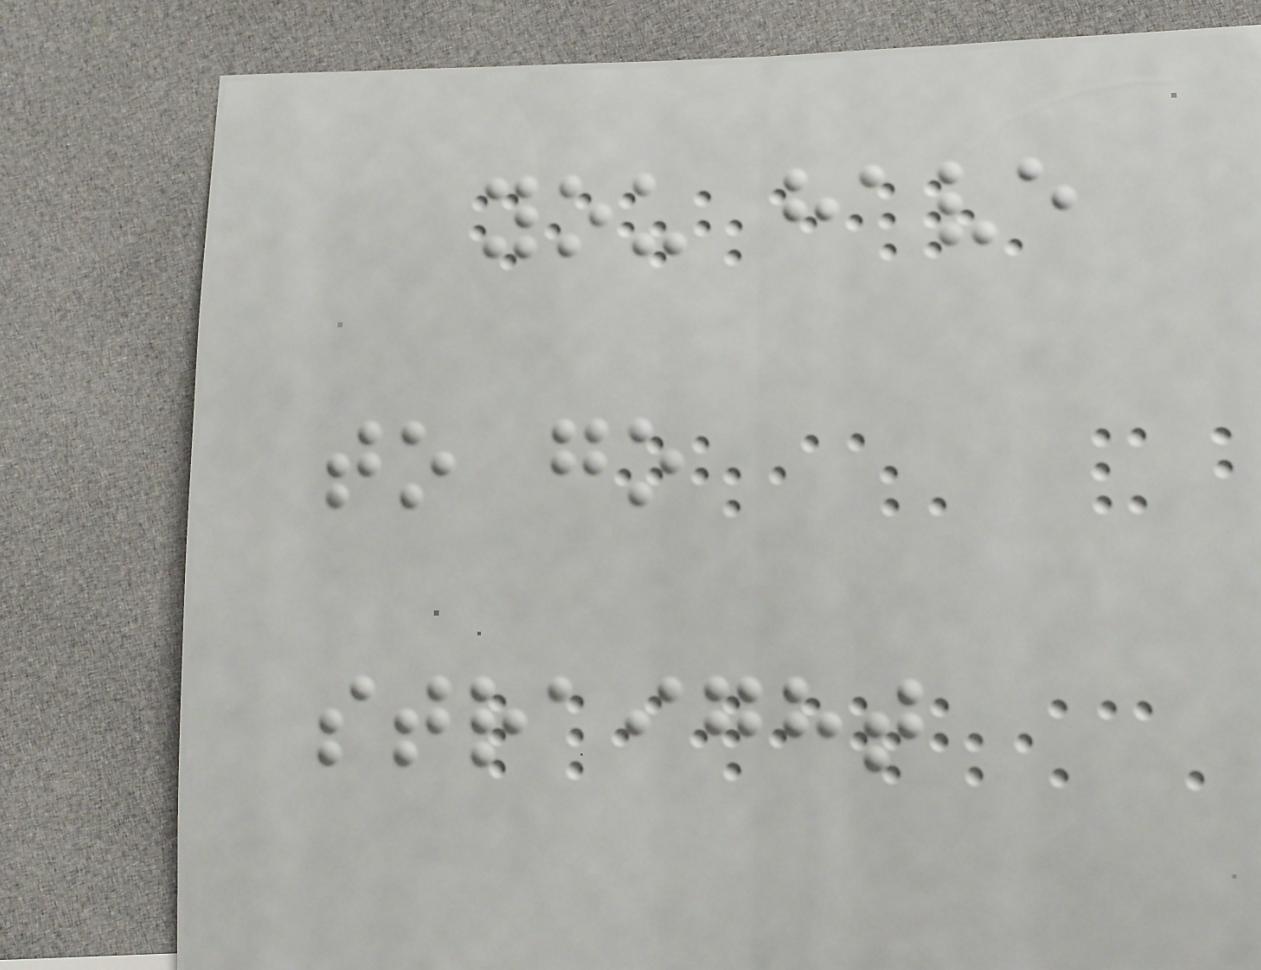you have
to go
straight
